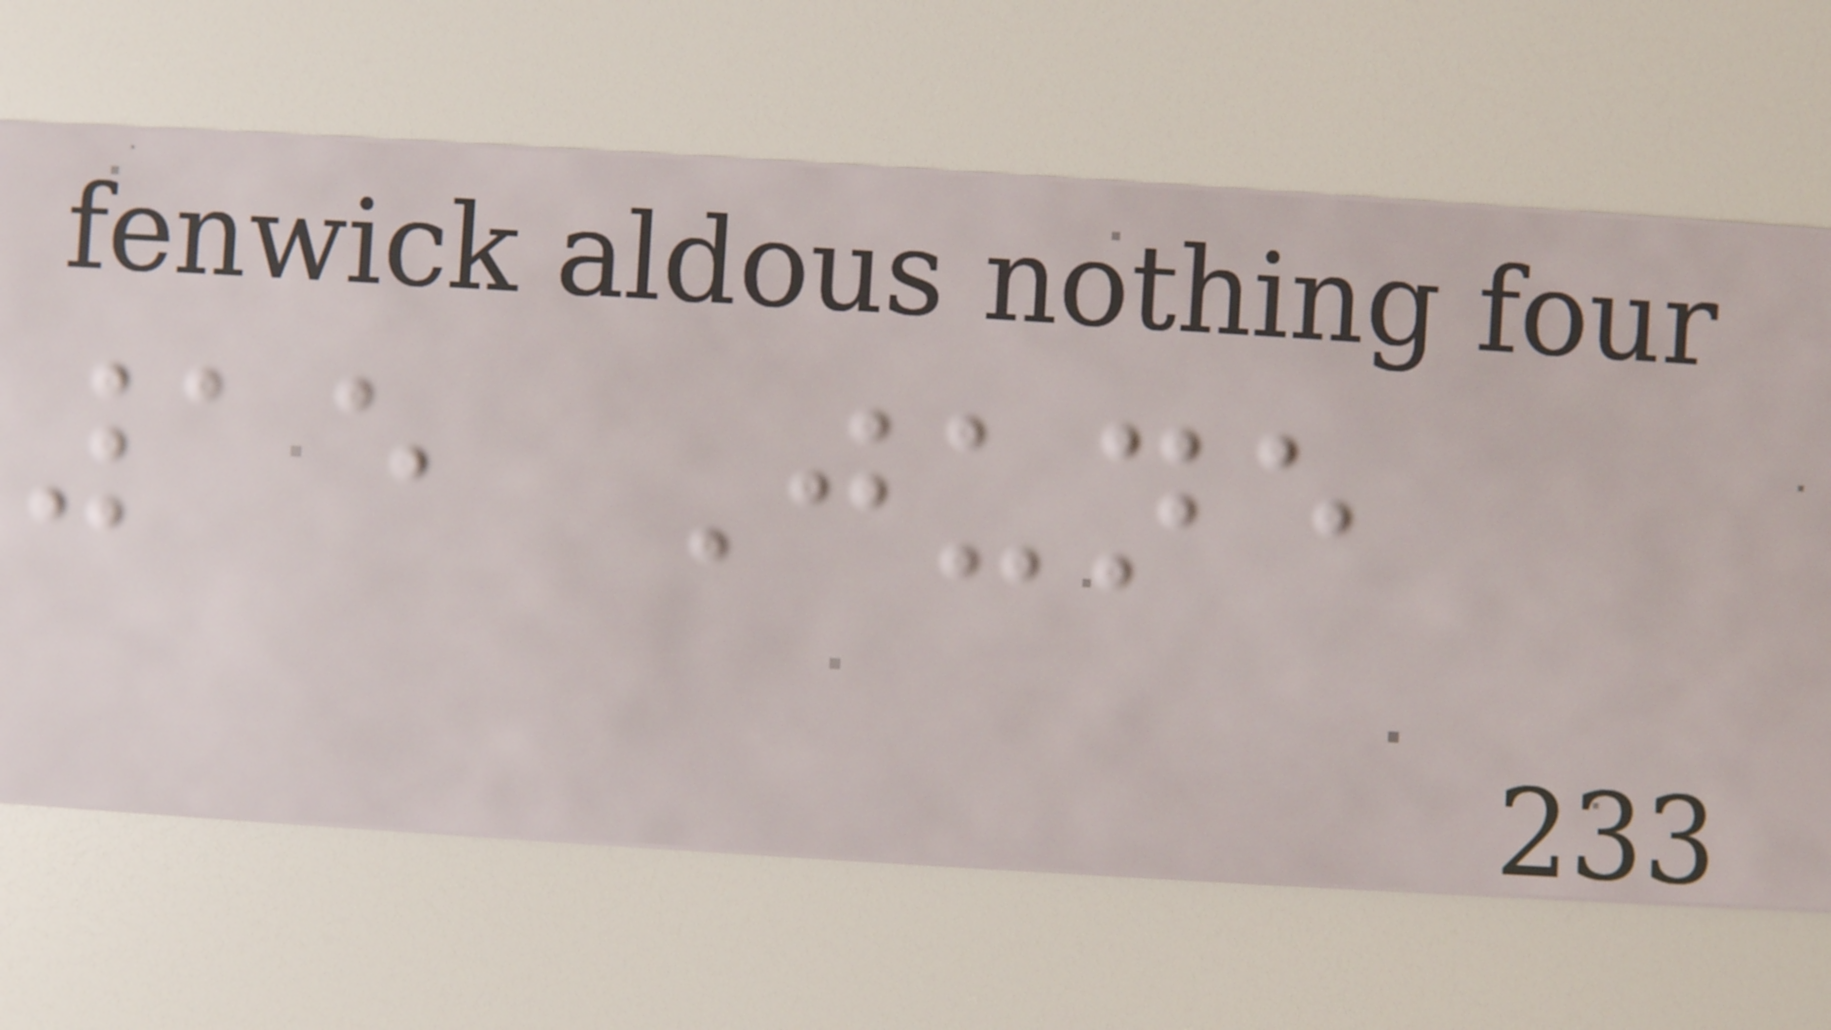15 June
